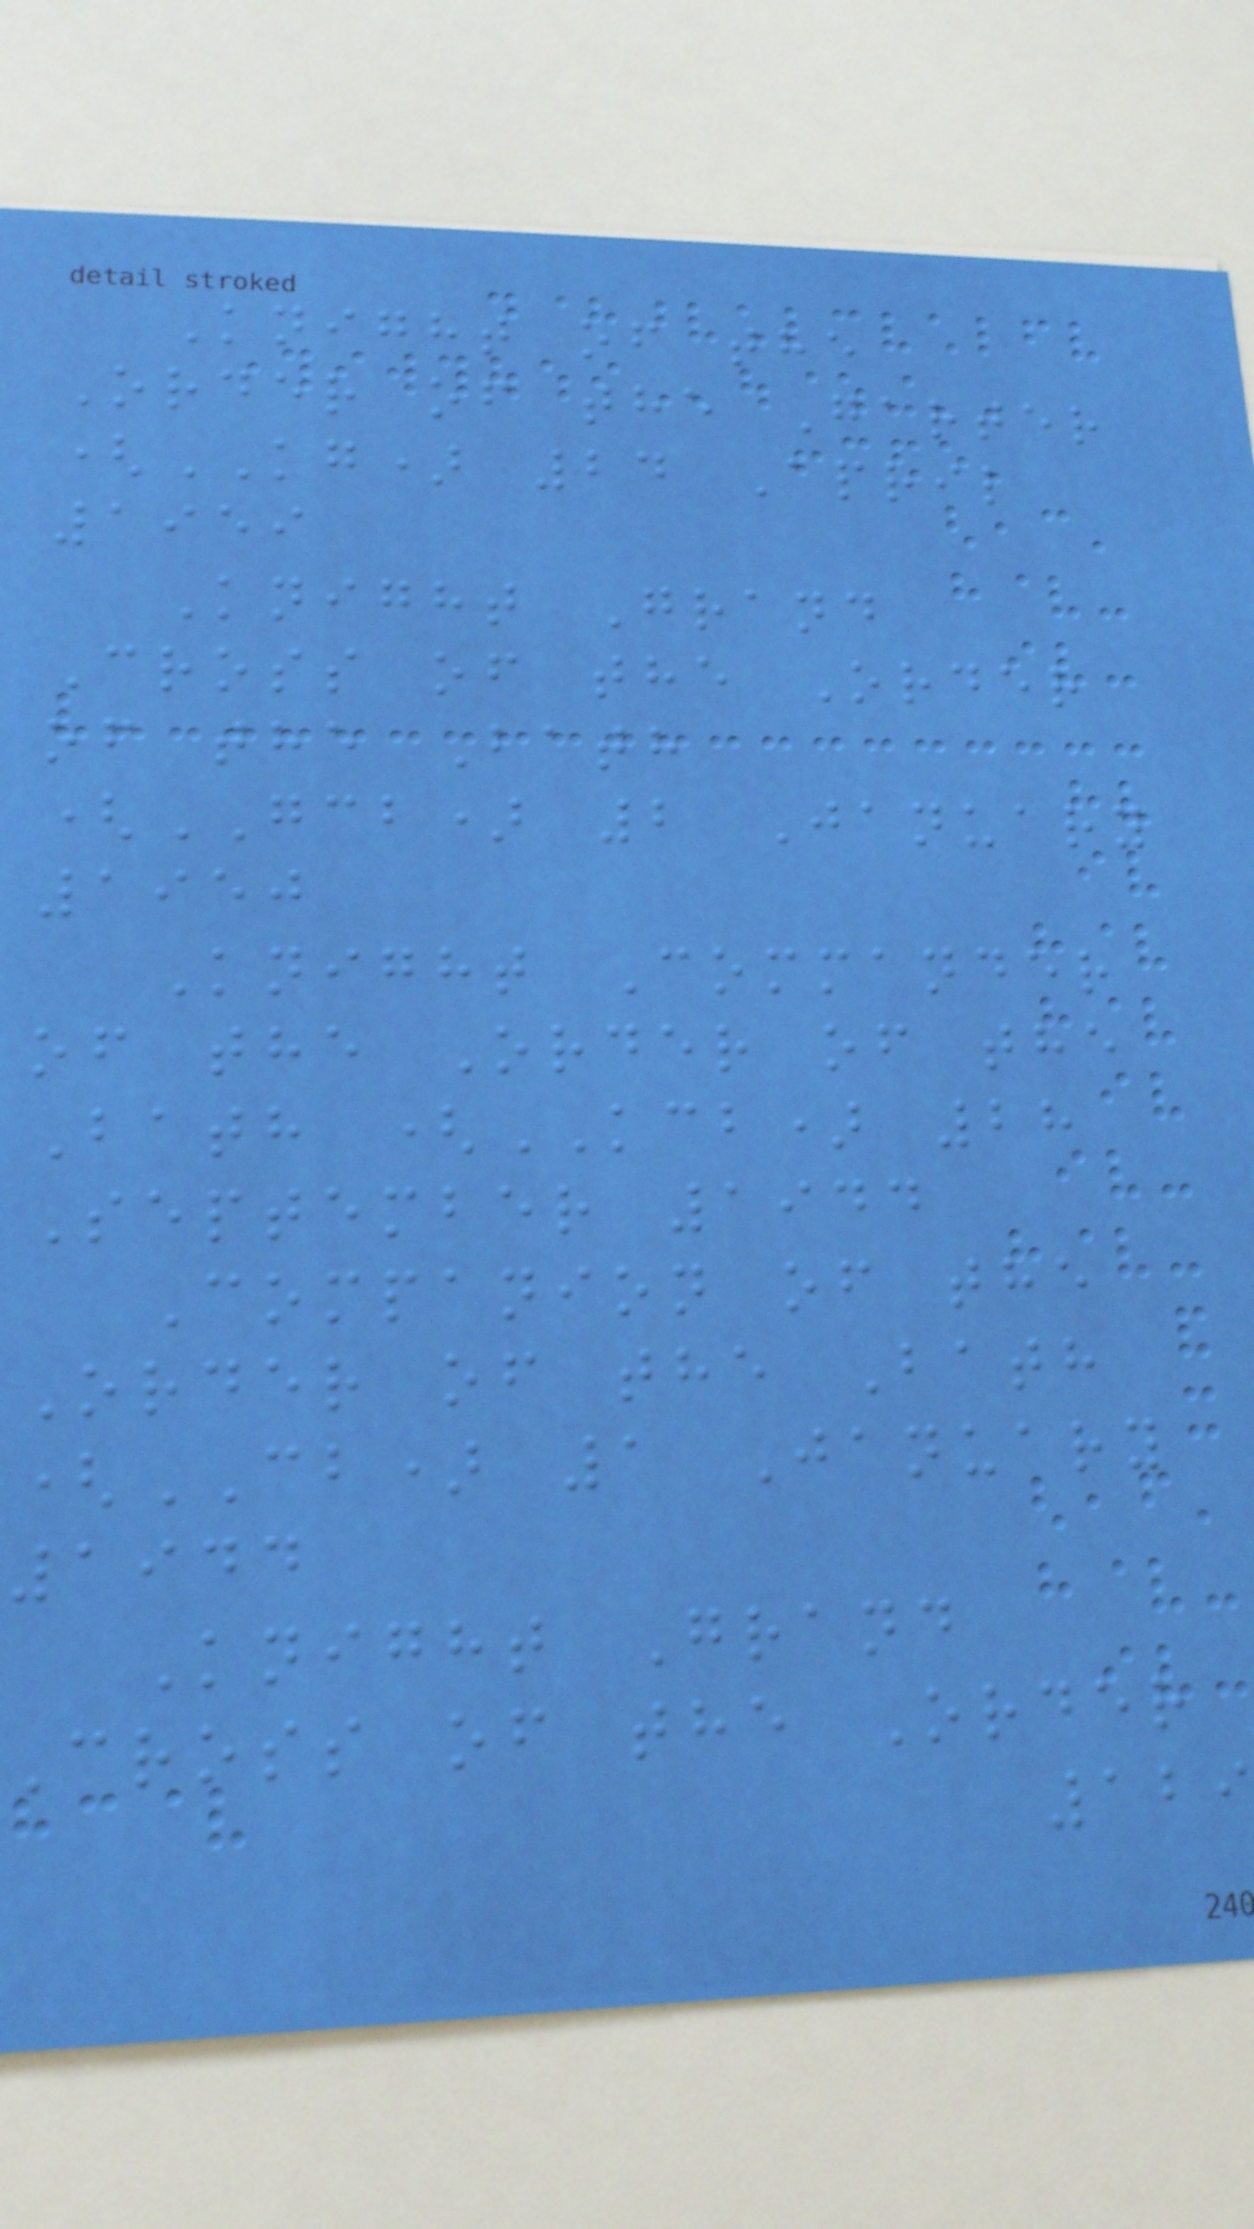Knight of the
Order of the Garter
(KG) 24 April
1959
Knight Grand
Cross of the Order
of the Bath
(GCB) 2 January
1950
Knight Commander
of the Order of the
Bath (KCB) 28
September 1944
Companion of the
Order of the Bath
(CB) 1 January
1944
Knight Grand
Cross of the Order
129
